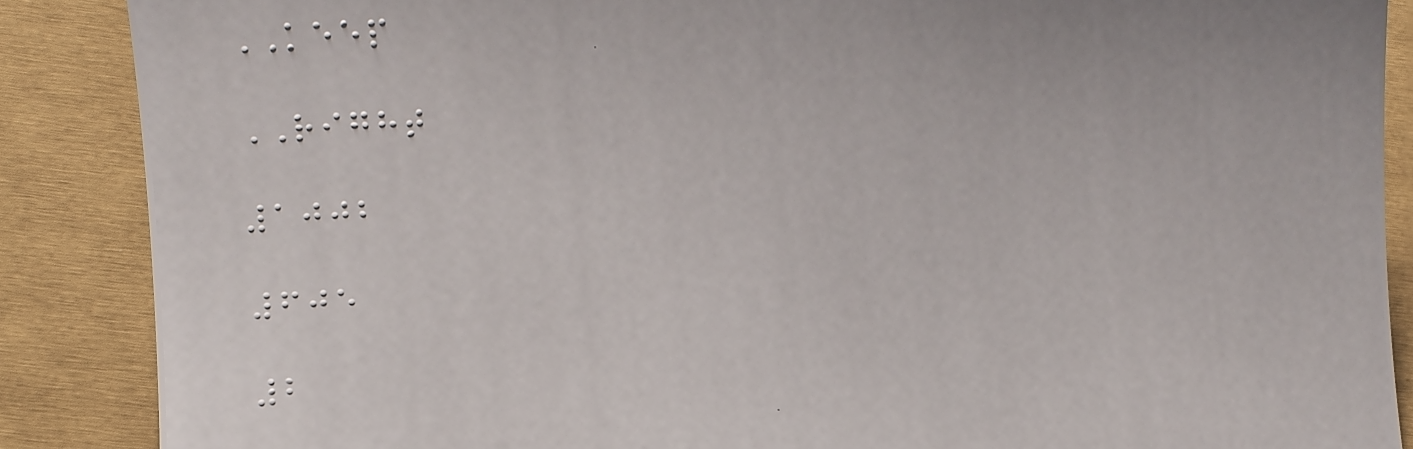KEEP
RIGHT
1002
605
2
